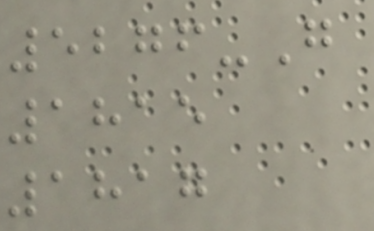5276-G
1815
1817
